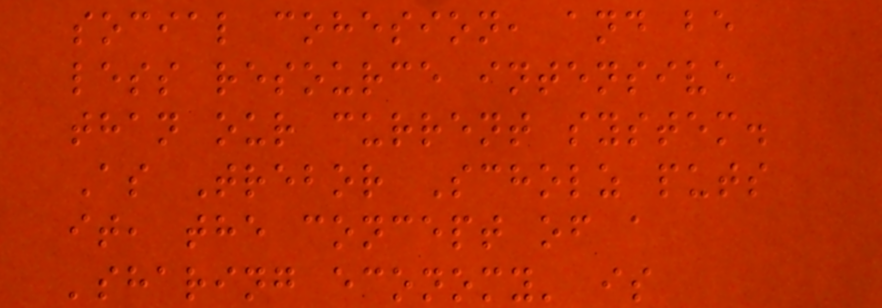social cohesion, and be
less resource intensive
than our current system.
As Trebor Scholz puts
it, the concept of a
'sharing economy' is
